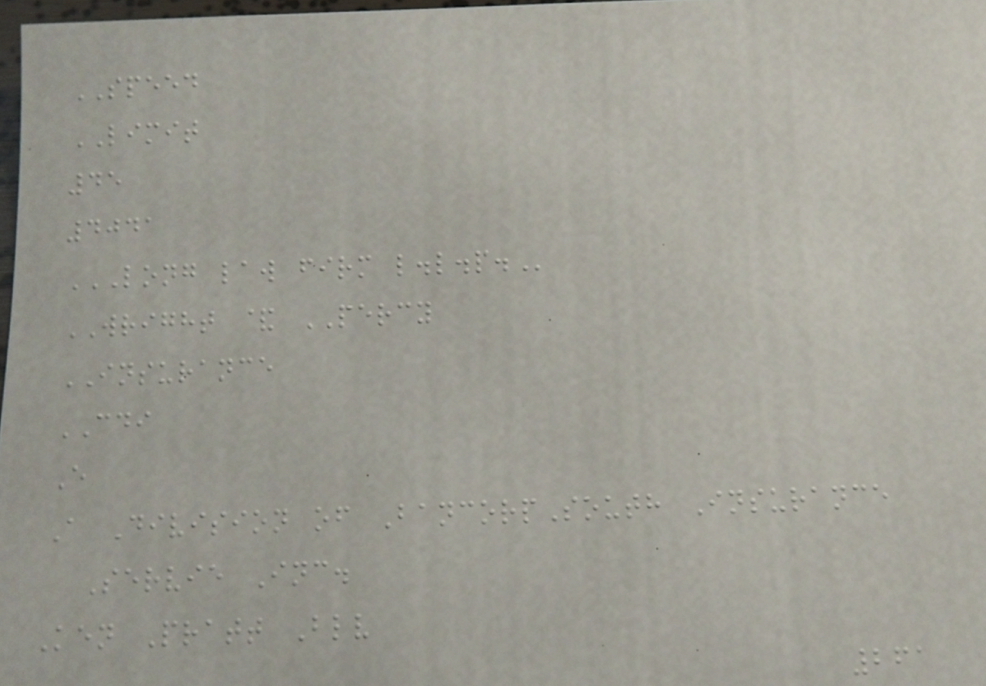SPEED
LIMIT
45
4041
LONG LAW FIRM L.L.P.
WRIGHT & PERCY
INSURANCE
CDI
E
A Division of BancorpSouth Insurance
Servie Inc.
Ken Pratt Blv
261
